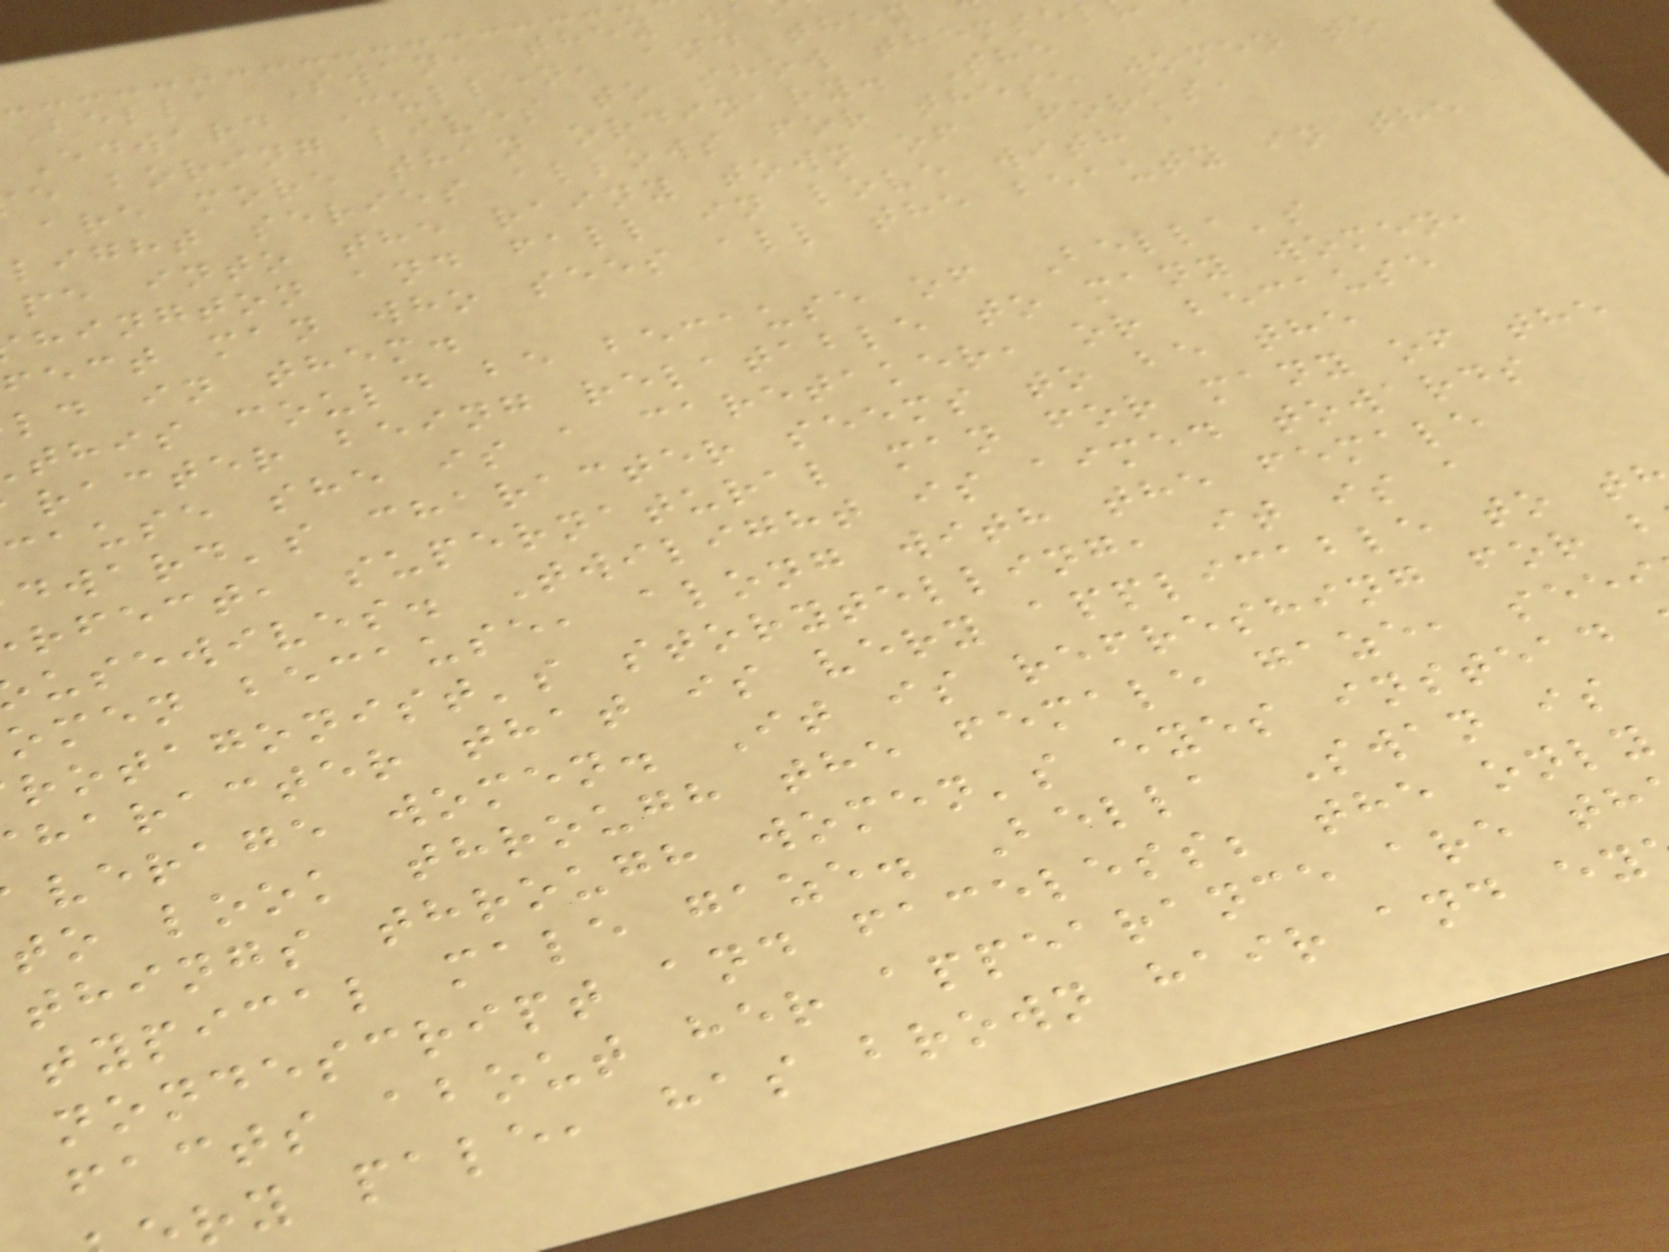Bella Swan, they w
Edward Cullen, and they
e boring lives to show themse
are more than ordinary. The
light series allows for these women to
pe into the rainy town of Forks,
hington and fall in love with a
fect man who sees all the beauty in the
ld in them.
this could be because of Bella's
racter being relatable to many women,
cause she is a caretaker, or because
dward's character seems to be the
rfect, supernatural man for many of the
usewives. Twilight is aimed towards
omen because, along with the female
rotagonist's storytelling, it is a
haracter that is very applicable to t
verage women. It is refreshing for
to look through the female gaze, seei
things through women's eyes instead
typical male gaze. Bella Swan is
nondescript and faceless; the only
facts about her appearance are th
ry pale, has brown hair and ey
